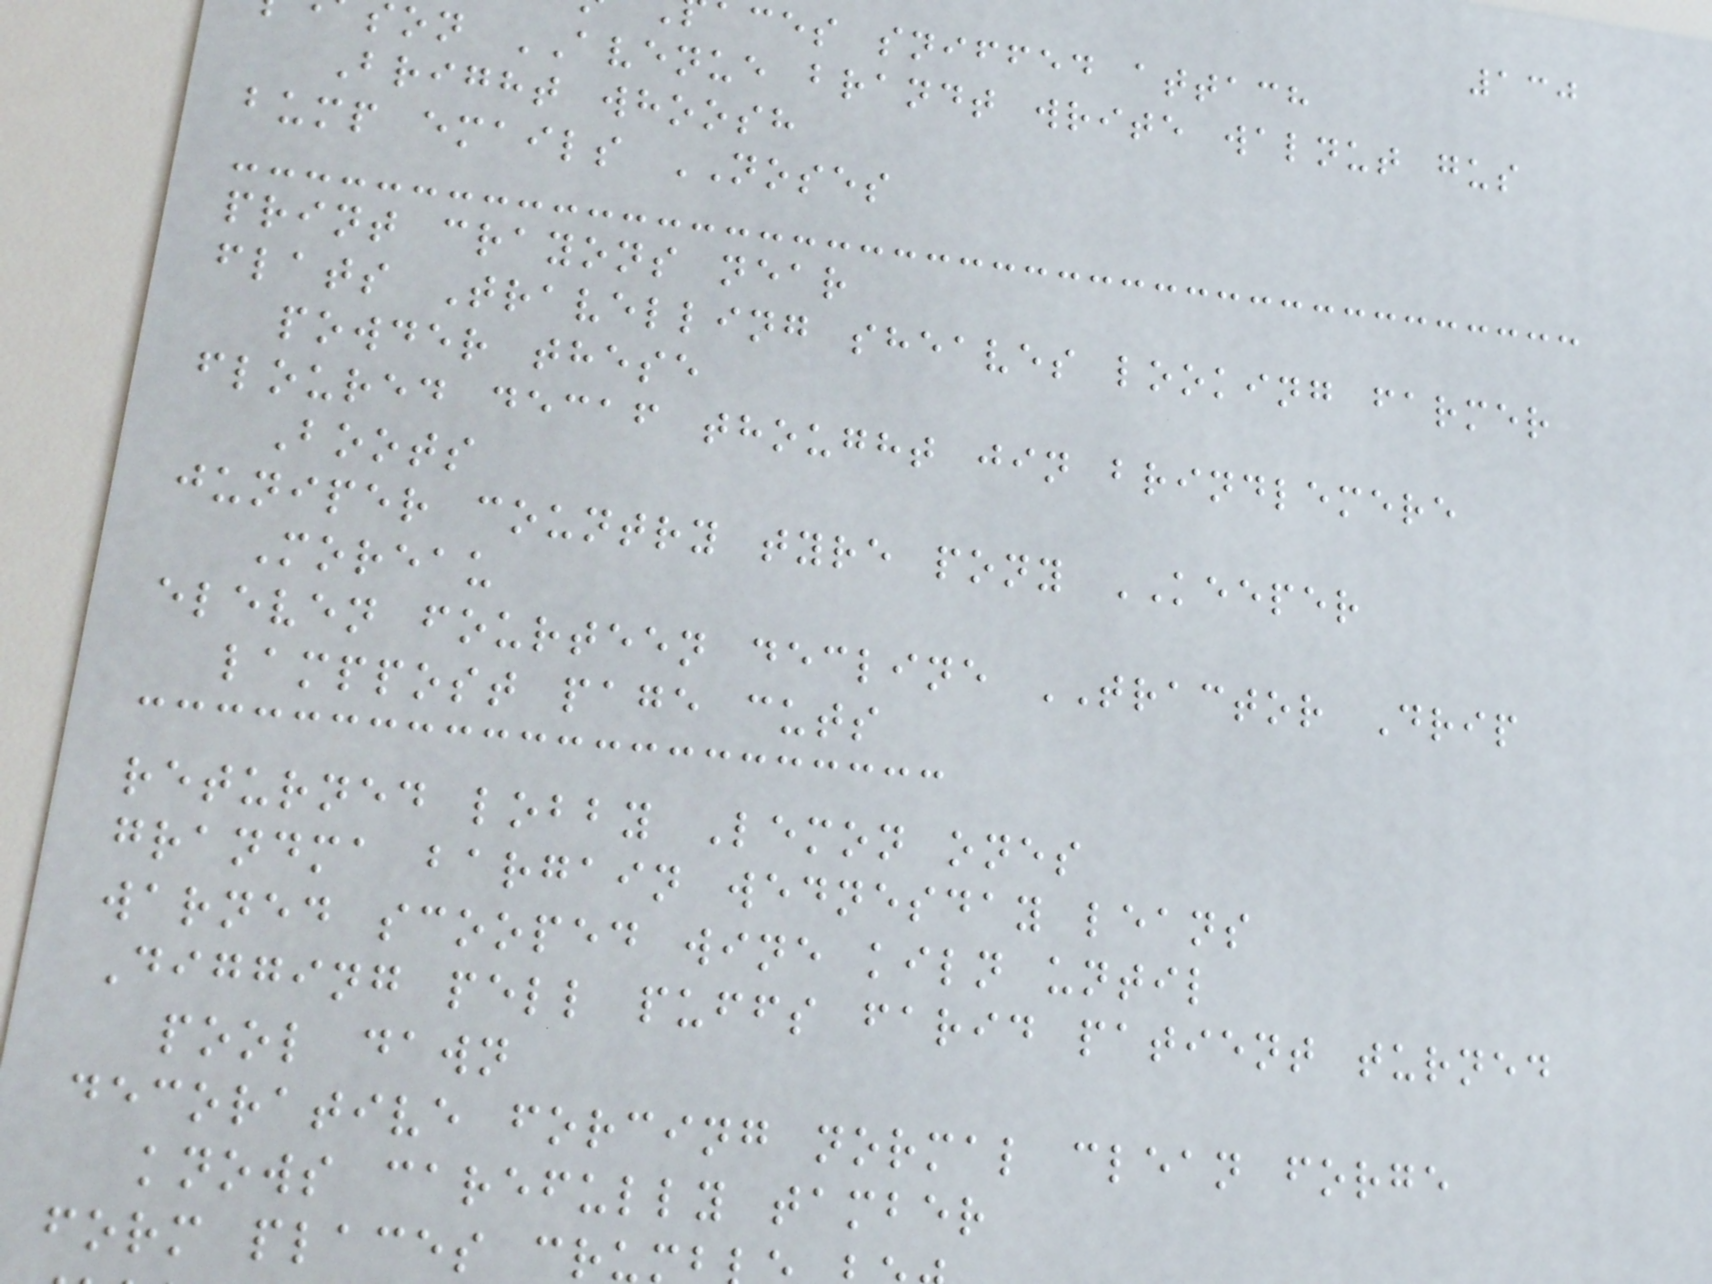130
ces sniffed attach
on AVENUE brandt write walnut gus
Bright whoosh
bump emails NOSES
print crayons near
flats Travelling sheaves looking farmer
powder these
floured decaf thought jin brindlemere
Boots
juniper country tyre pony KEEPER
Moreau
eleven fourteen decline TRACTOR Drip
lamppost page cuts
returned lobby Lemon ones
grandma bargain wednesday leans
warned scooped wine kiln until
Digging pell puffs farid patient turned
pool dawn
decorative forcing normal clean forge
knows carefully tamber
form places cru
